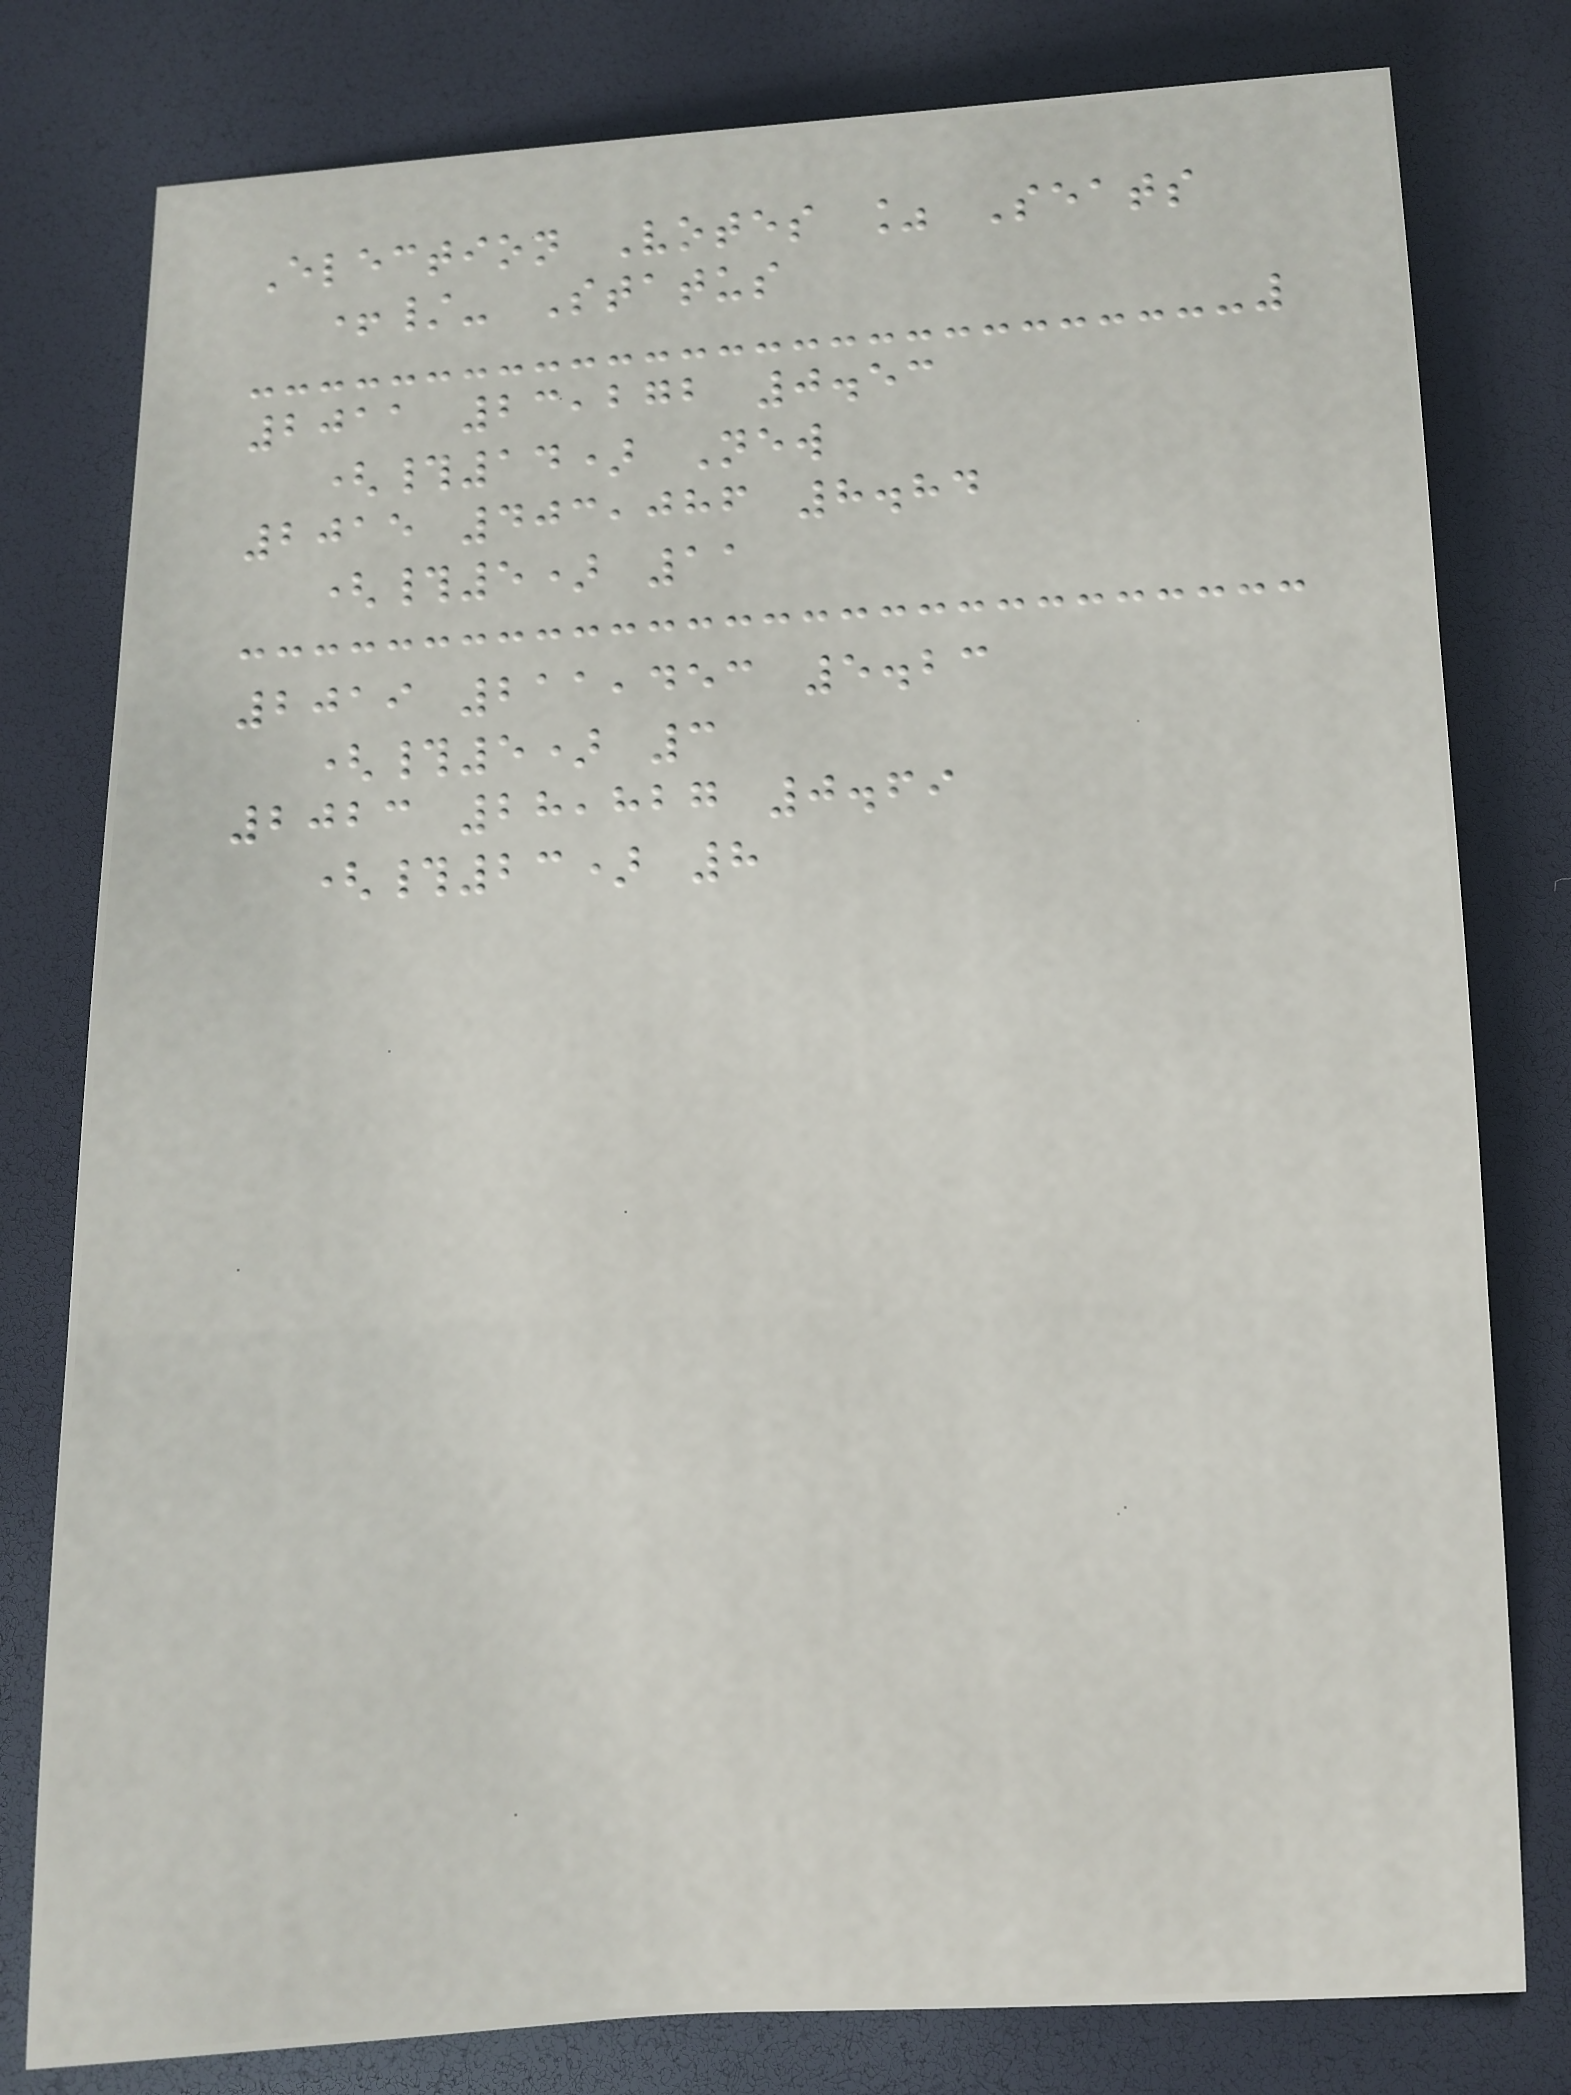Election Votes % Seats
+/- Status
2011 23,272 0.53
(#14) New
2015 403,086 8.84
(#5) 11
2019 211,453 5.23
(#5) 3
2023 28,827 0.69
(#23) 8
